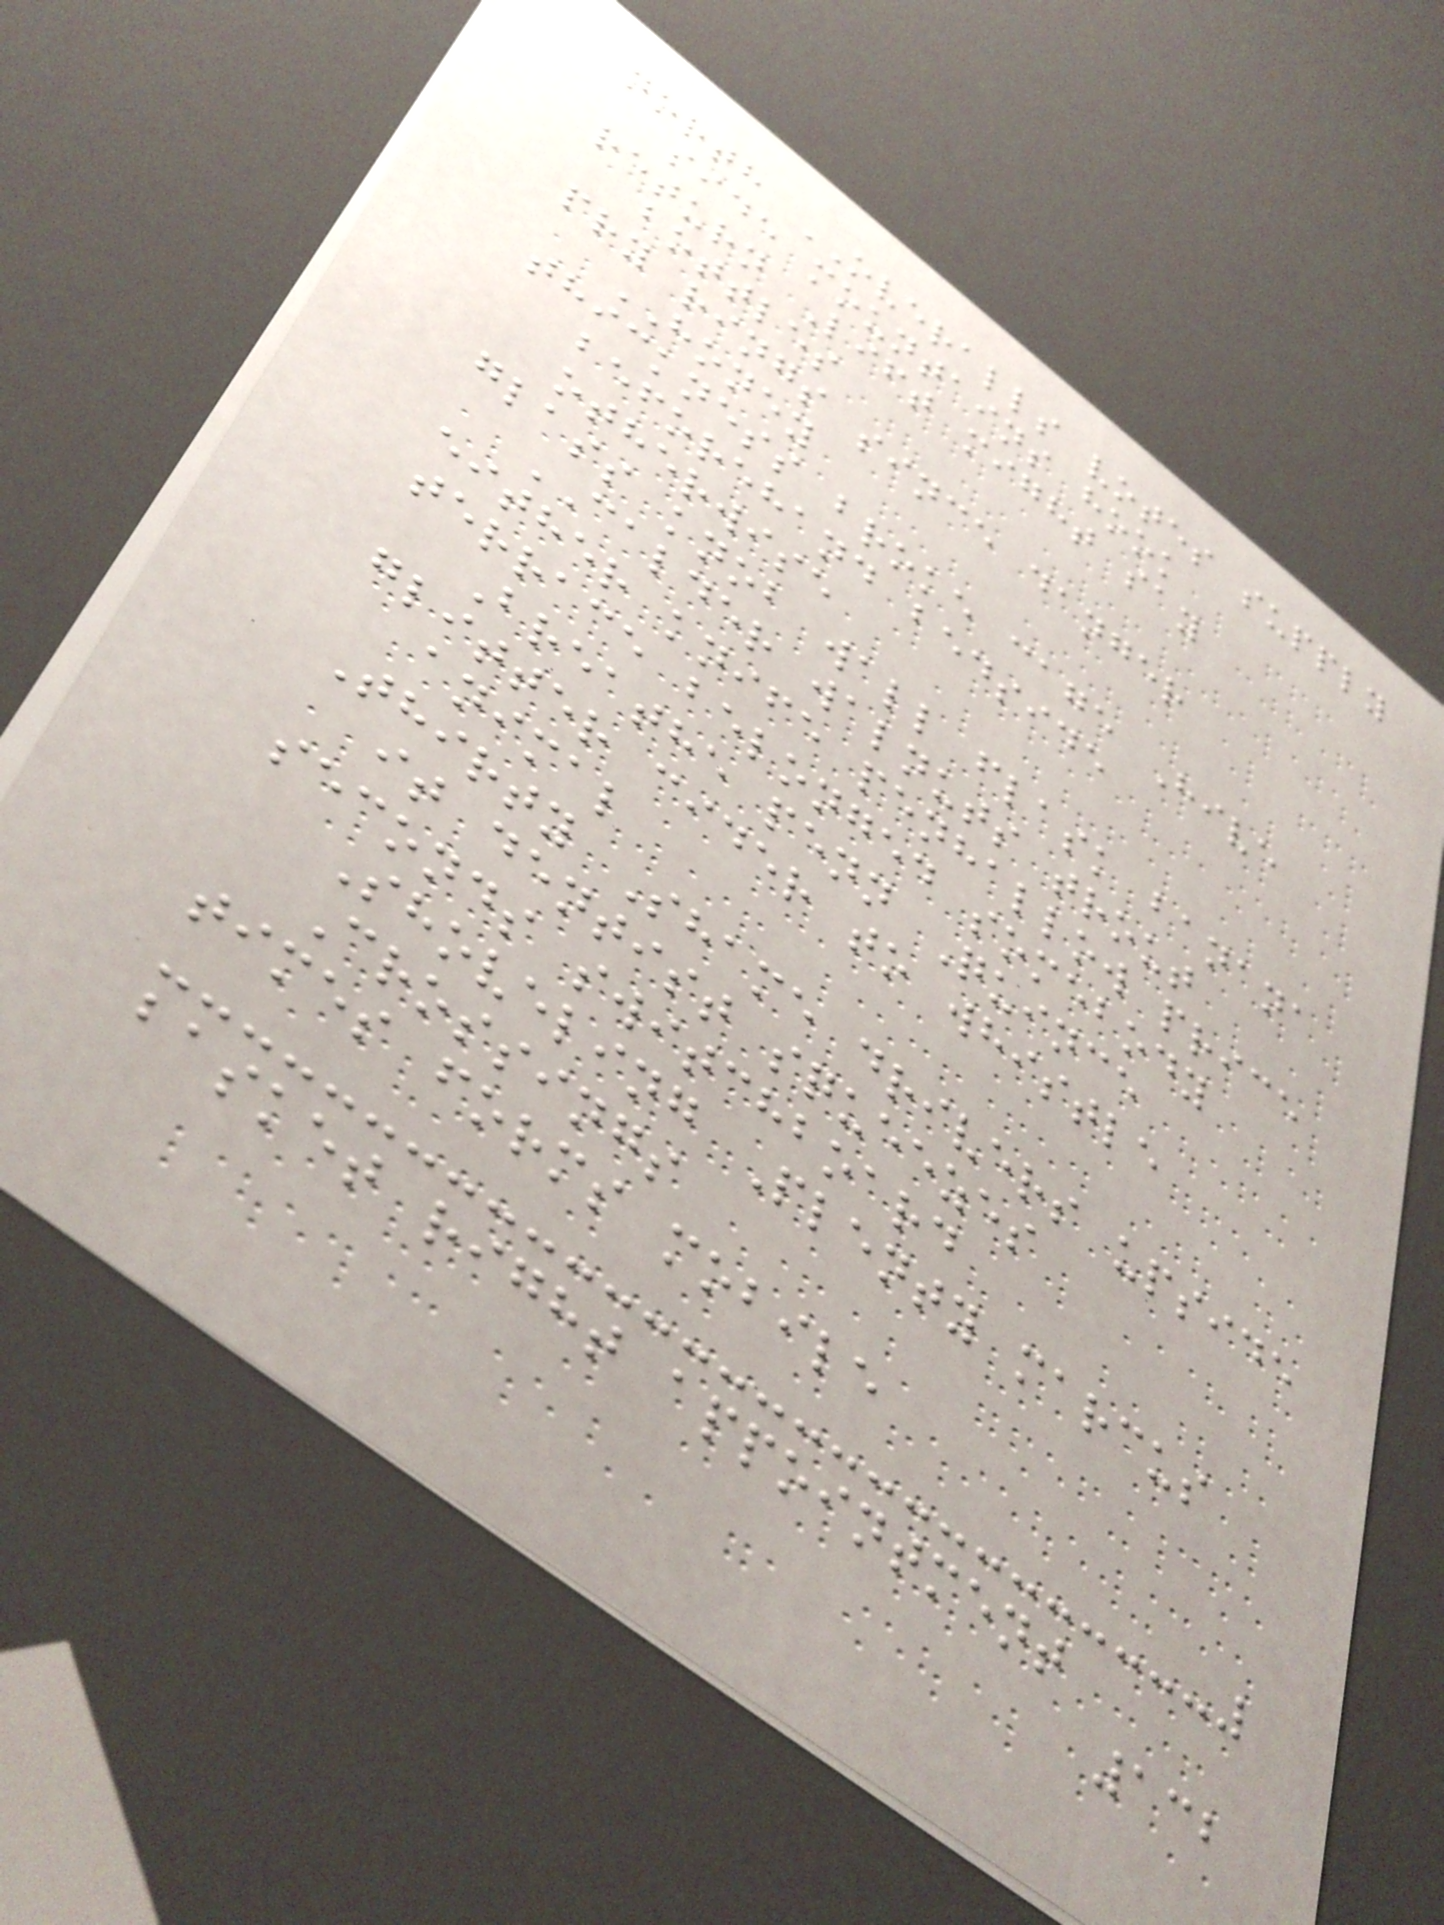north OVERALLS votes supply
side mountains hook
return Lift might say
bottles
pry rings since danger
HONEY
thickness broke cage Hive
beforehand bedside
otherwise
glass knob wall flask banana
CALDER walnuts trout
either knife penhallow price
terrace belonged somebody
Breathe penn Quince
glitter cider to whistle
animal
Thirty Shame drivers upside
it dentist squeezes
seconds switchboard
Shoveling Plenty marcus
Crossings
times forms mobile
basket right appointment
132
